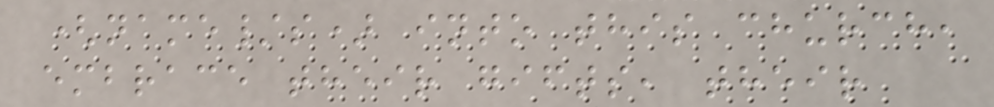(name/s) into this church,
embrace their gifts, their
